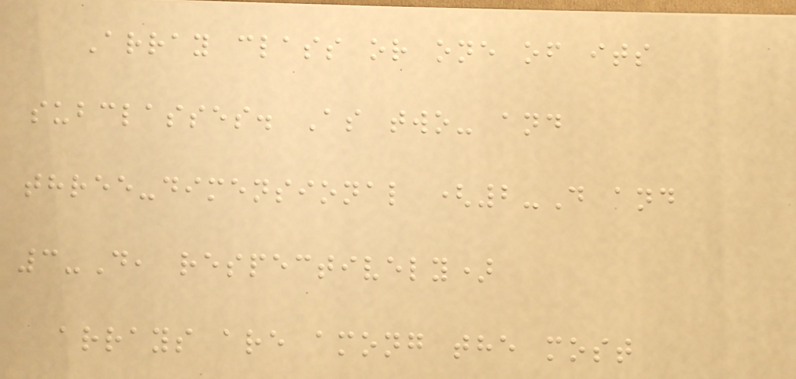Array class or one of its
subclasses. As two- and
three-dimensional (2-D and
3-D, respectively)
arrays are among the most
